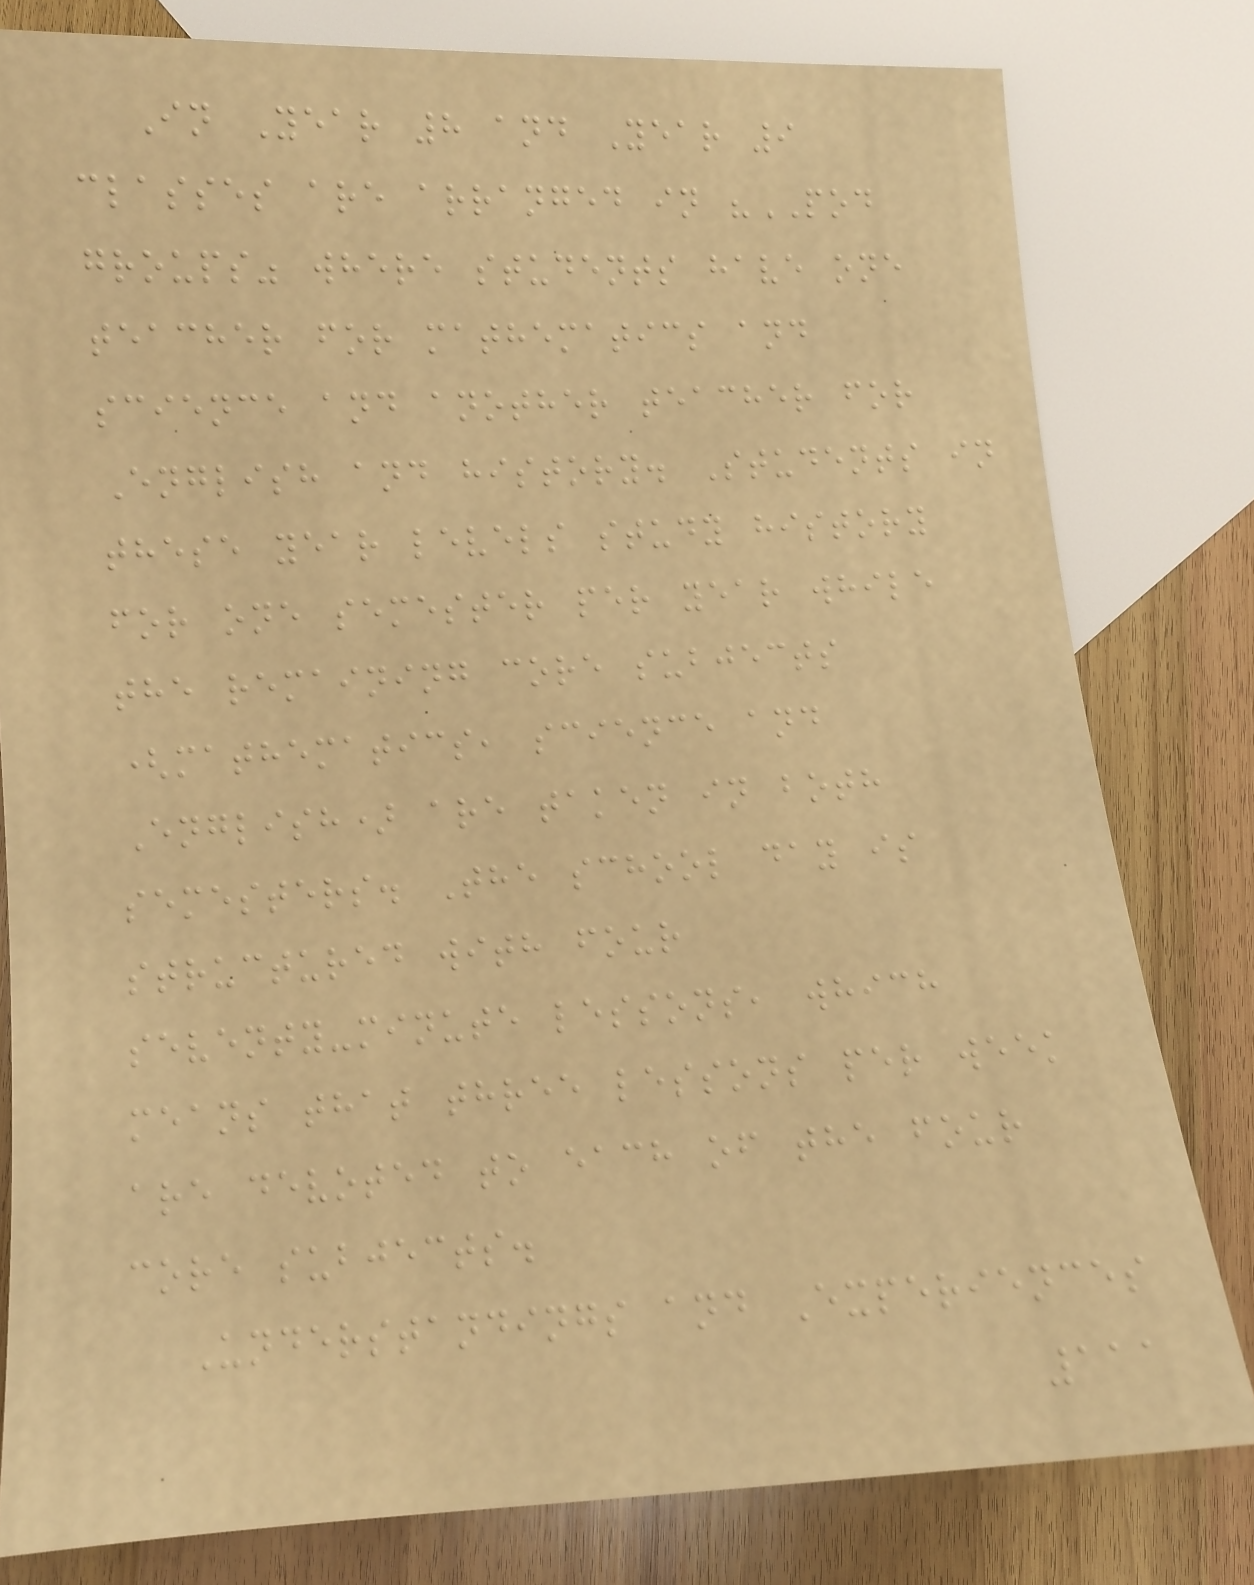In Year 8 and Year 9
classes are arranged in "POD
groups" where students have one
teacher for mathematics and
science and another teacher for
English and history. Students in
these year levels study history
for one semester per year while
the remaining core subjects
(mathematics, science and
English) are taken in both
semesters. The school day is
structured with four
seventy-minute lessons, which
means that three lessons per week
are devoted to each of the four
core subjects.
Understandings and Experiences
111
